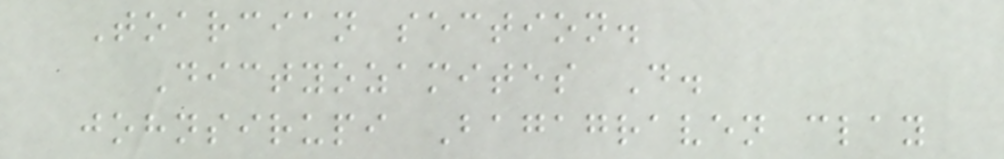Toarcian section.
Dictyozamites D.
johnsirupi Bagagraven clay
